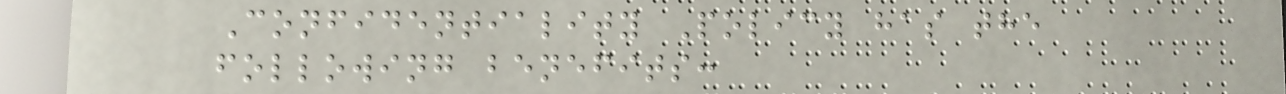Confidentiality Policy has the
following benefits:
